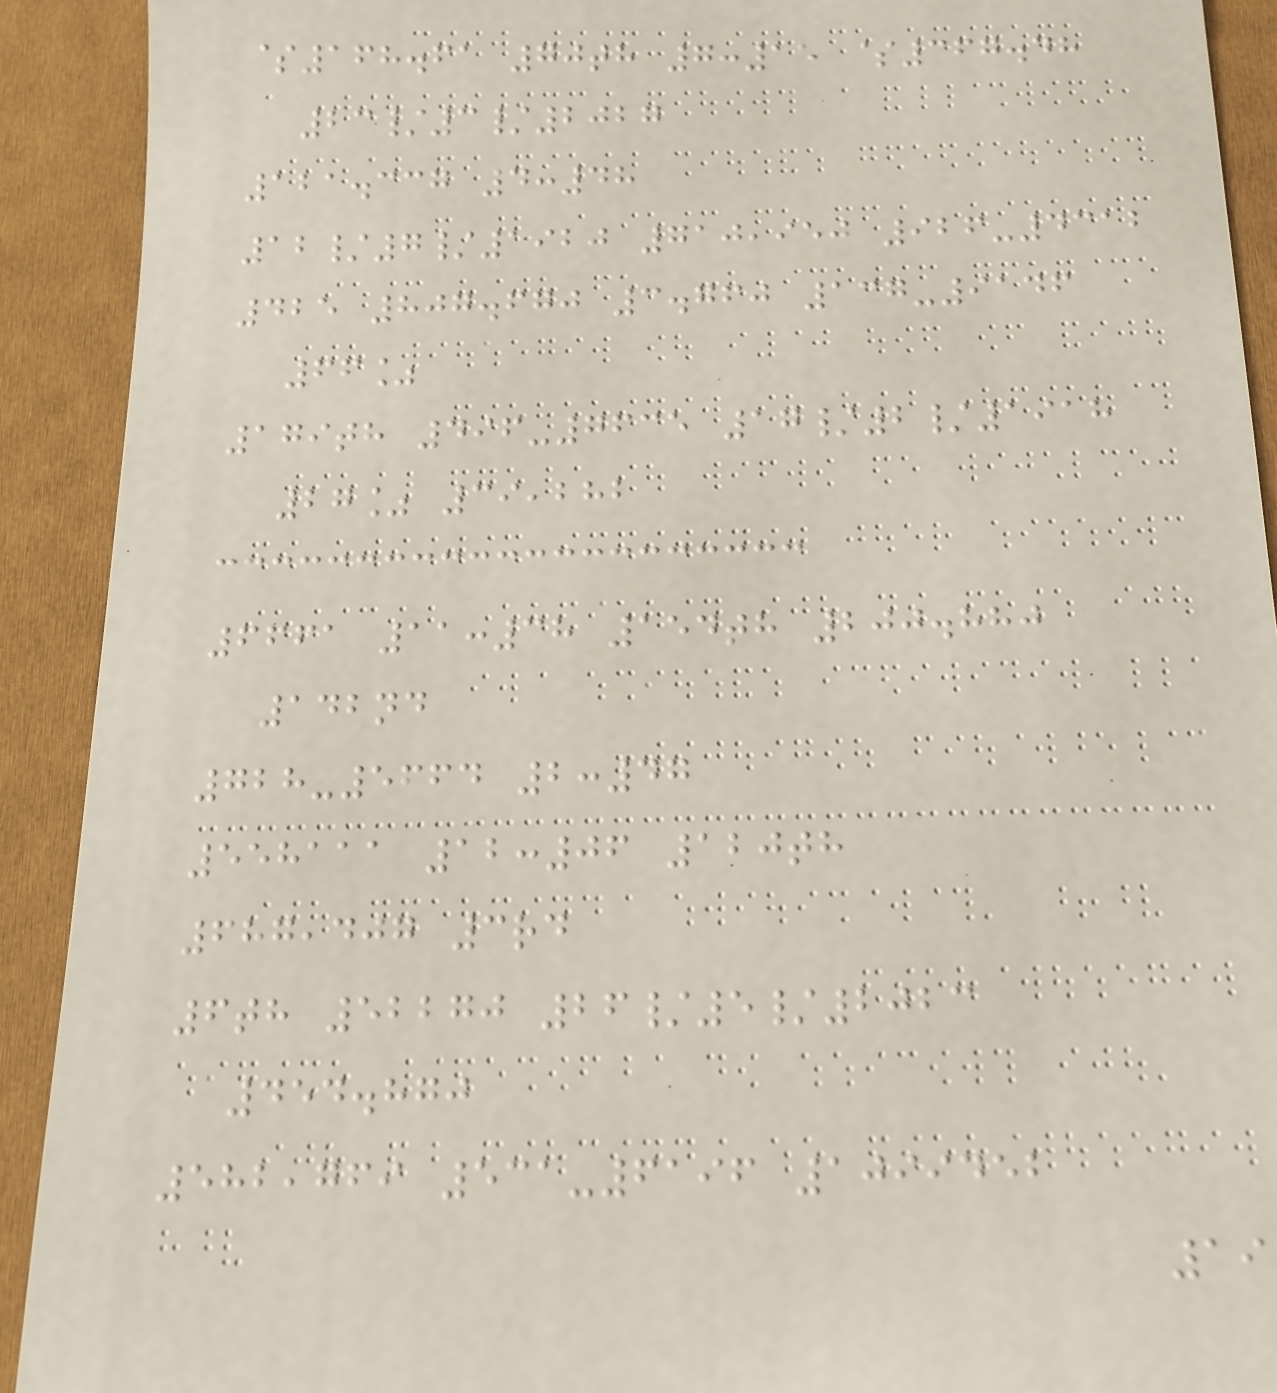$168.61 70th 7:15 $367.48
23/3/2027
121.337 4:48
12/7/1920 710,950 926-4312
425 807.670 3.760 137-9146
66%
179th 496-7635 17/2/1918
27% 39,282
6661 11:38 154th 200.880
142nd
728-5664 2:47
558111 12:06 120th
687,407 3rd
6th 52270 26/5/2023
454.870
582,769 531-6196 1099452
19
